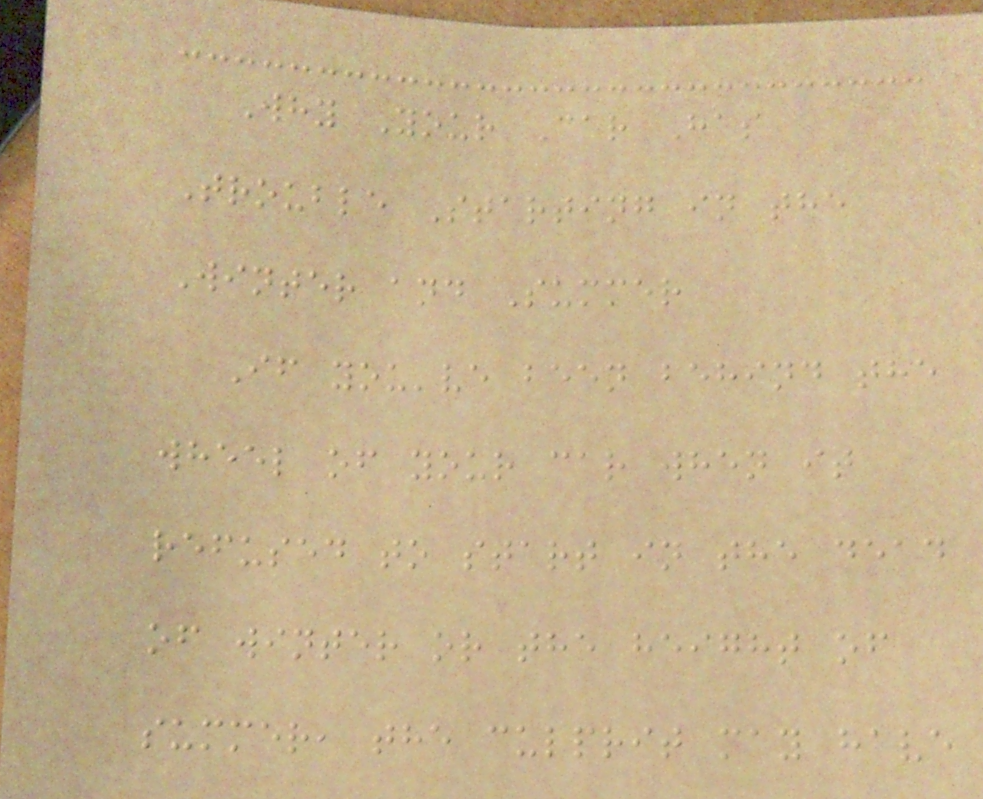Why Your Car Has
Trouble Starting in the
Winter and Summer
If you've been behind the
wheel of your car when it
refused to start in the dead
of winter or the height of
summer, the culprit may have
